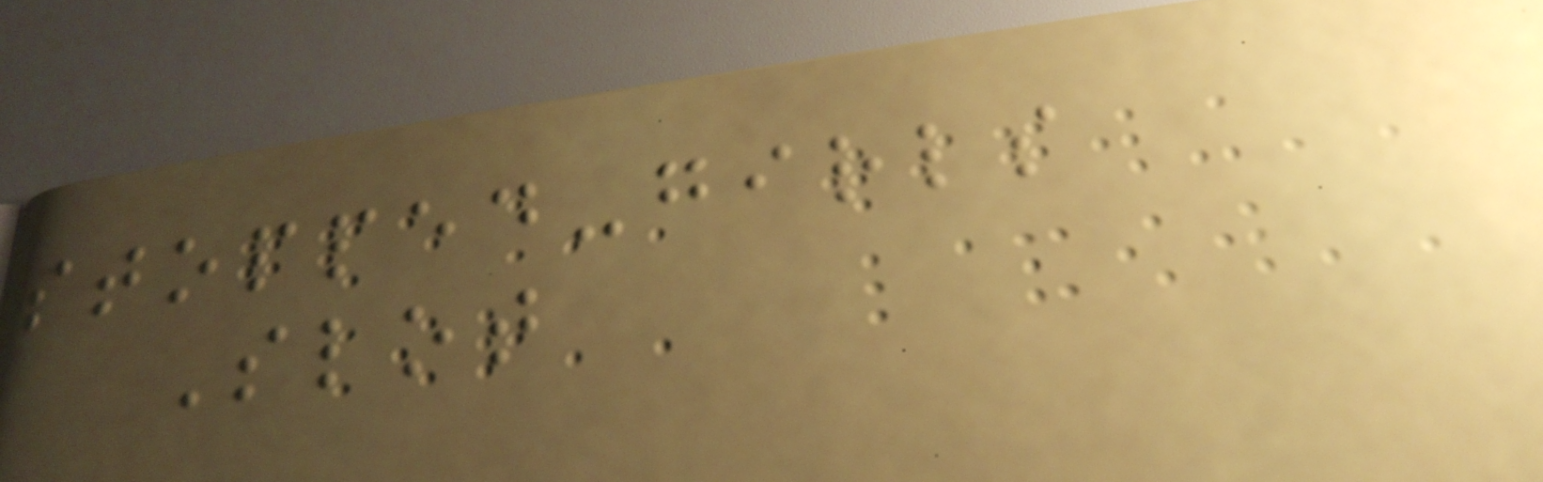stopped-girls
Slot
